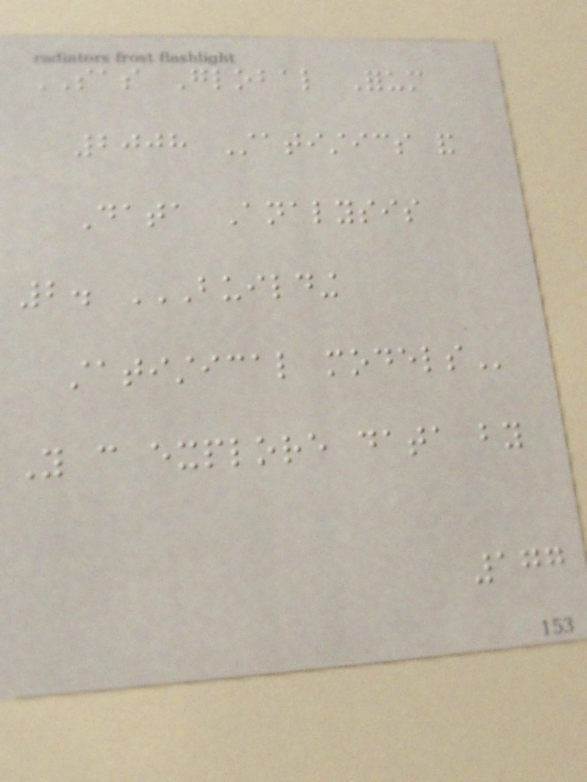SAS Global Forum
2008 Statistics and
Data Analysis
2. BUILDING
STATISTICAL MODELS
You can explore data by
177
